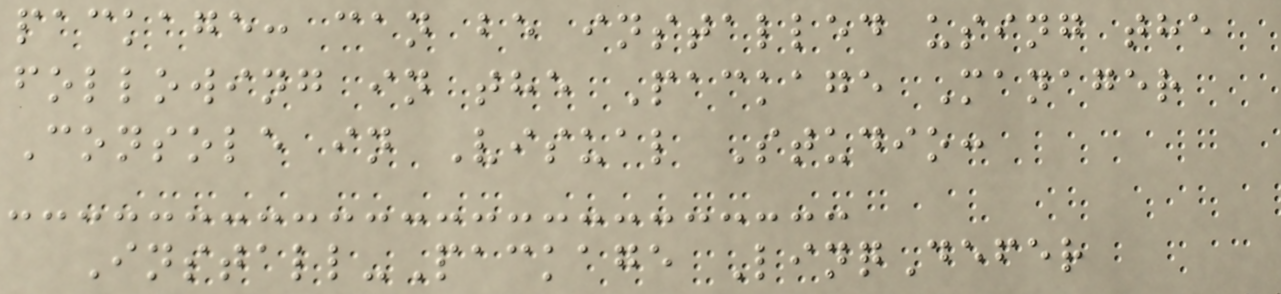package: can be installed using the
following in the Package Manager
Console in Visual Studio:
Install-Package LinqDefer
